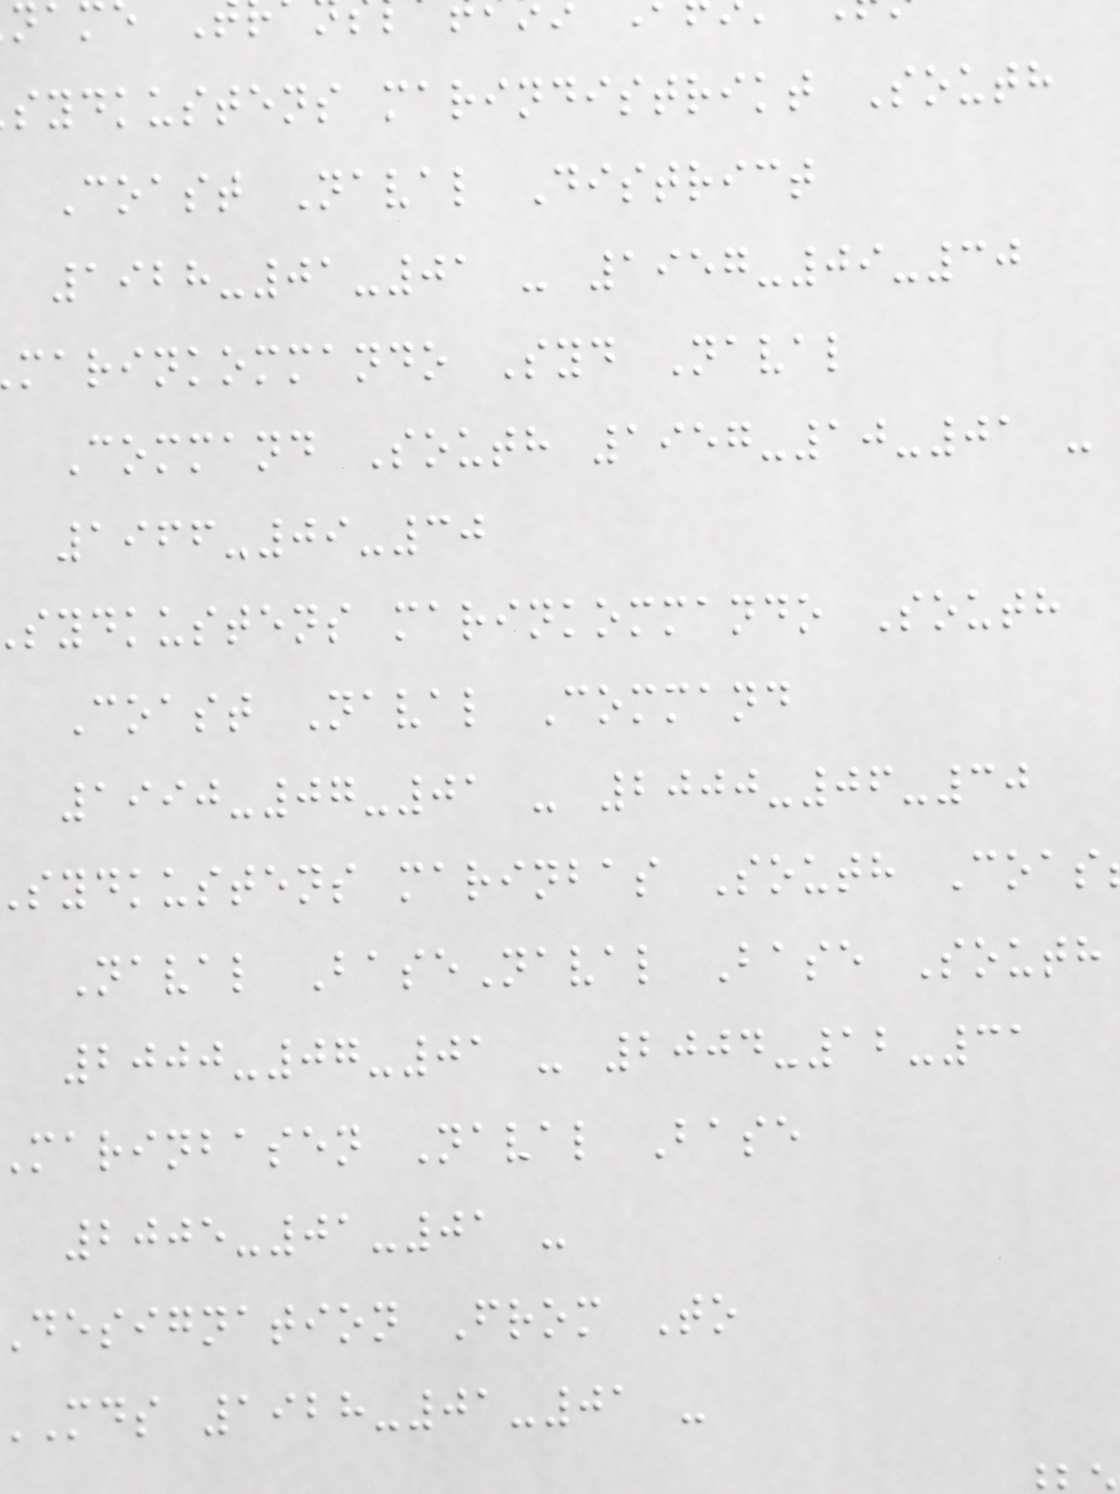sydkustens marindistrikt South
Coast Naval District
1928-01-01 - 1957-09-30
marinkommando Syd Naval
Command South 1957-10-01 -
1966-09-30
sydkustens marinkommando South
Coast Naval Command
1990-07-01 - 2000-06-30
sydkustens marinbas South Coas
Naval BaseNaval Base South
2000-07-01 - 2004-12-31
marinbasen Naval Base
2005-01-01 -
designation From To
mds 1928-01-01 -
